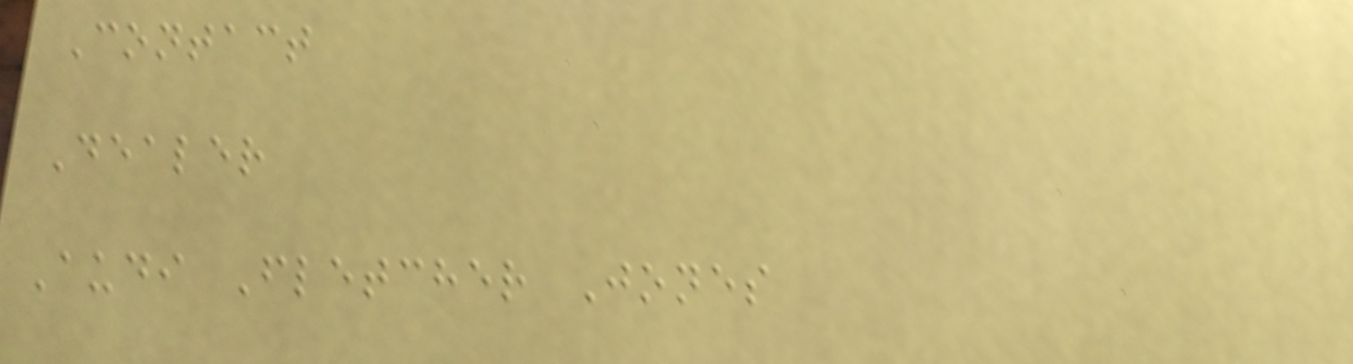Contact
Dealer
Audi Fletcher Jones
